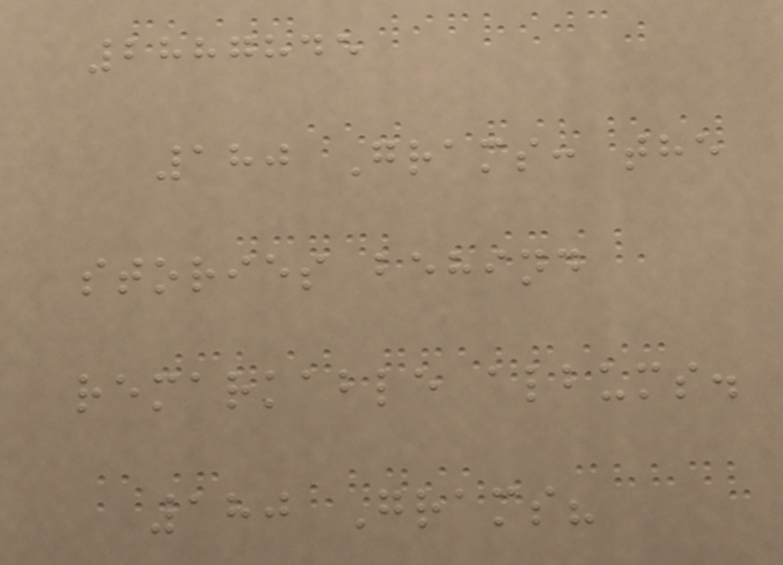2887845
180 Grams: the
stories behind
remarkable albums.
180 Grams?
